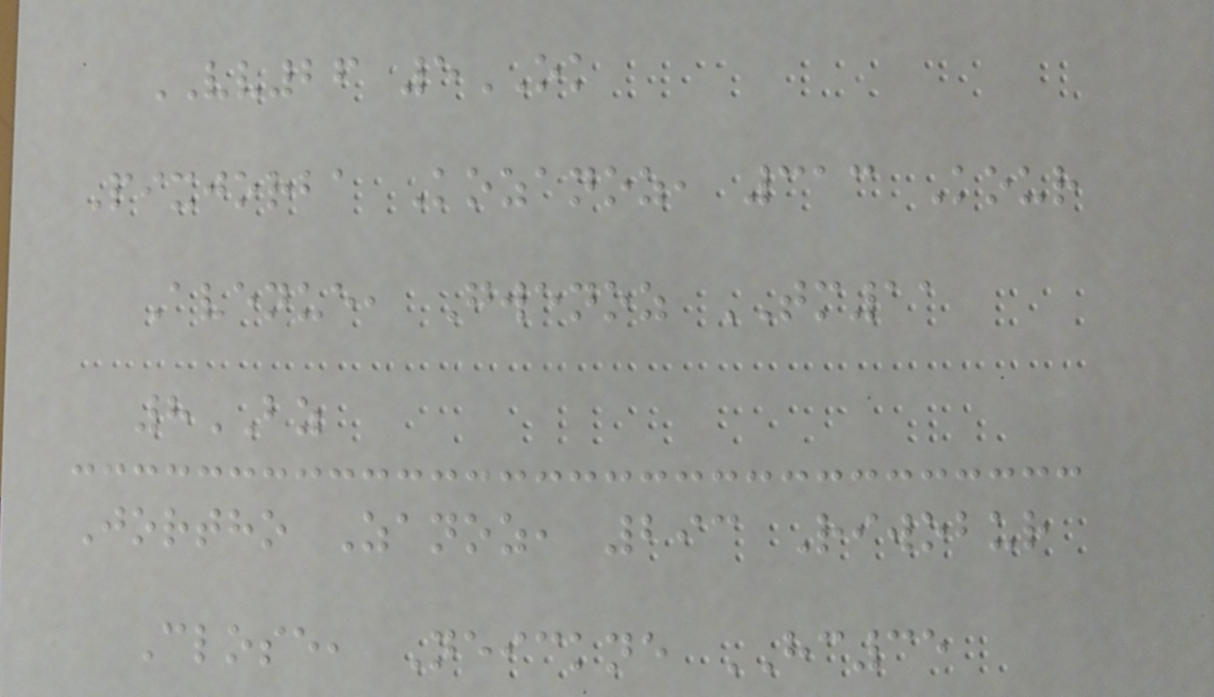VV26 5OK
Pixjorba Kozanoz, 313 Kour
Avenue, Gwenoz TM11
8BZ
Jortho Zanoz, 293 Riwobur
Close, Neickne HC35
